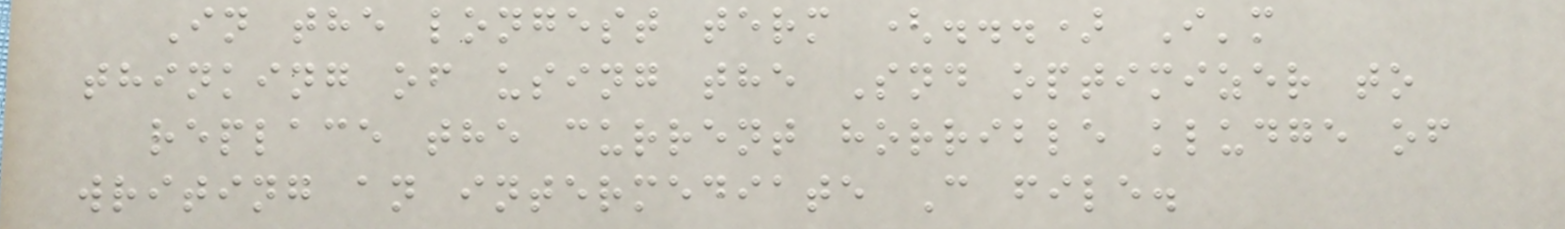In the longest term (...) I'm
thinking of using the Snd optimizer to
replace the current horrible kludge of
writing an intermediate C file.
